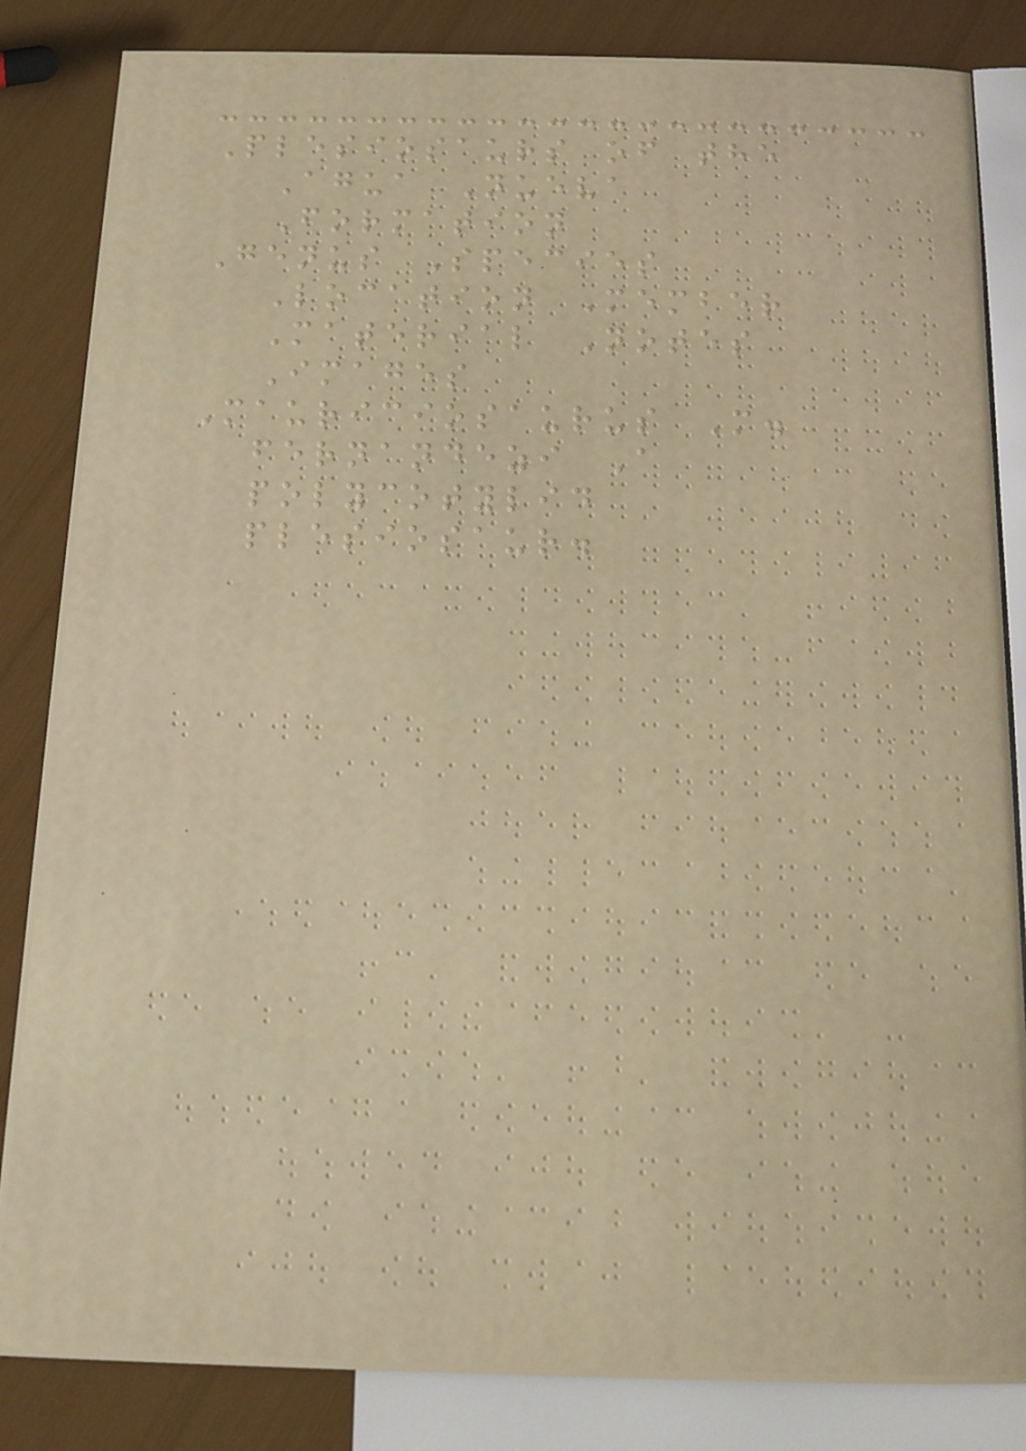Plesiosaurs of the
Agua Nueva
Formation
Genus Species
Location Member
Material Notes
Images
Mauriciosaurus M.
fernandezi A
polycotylid
plesiosaur.
